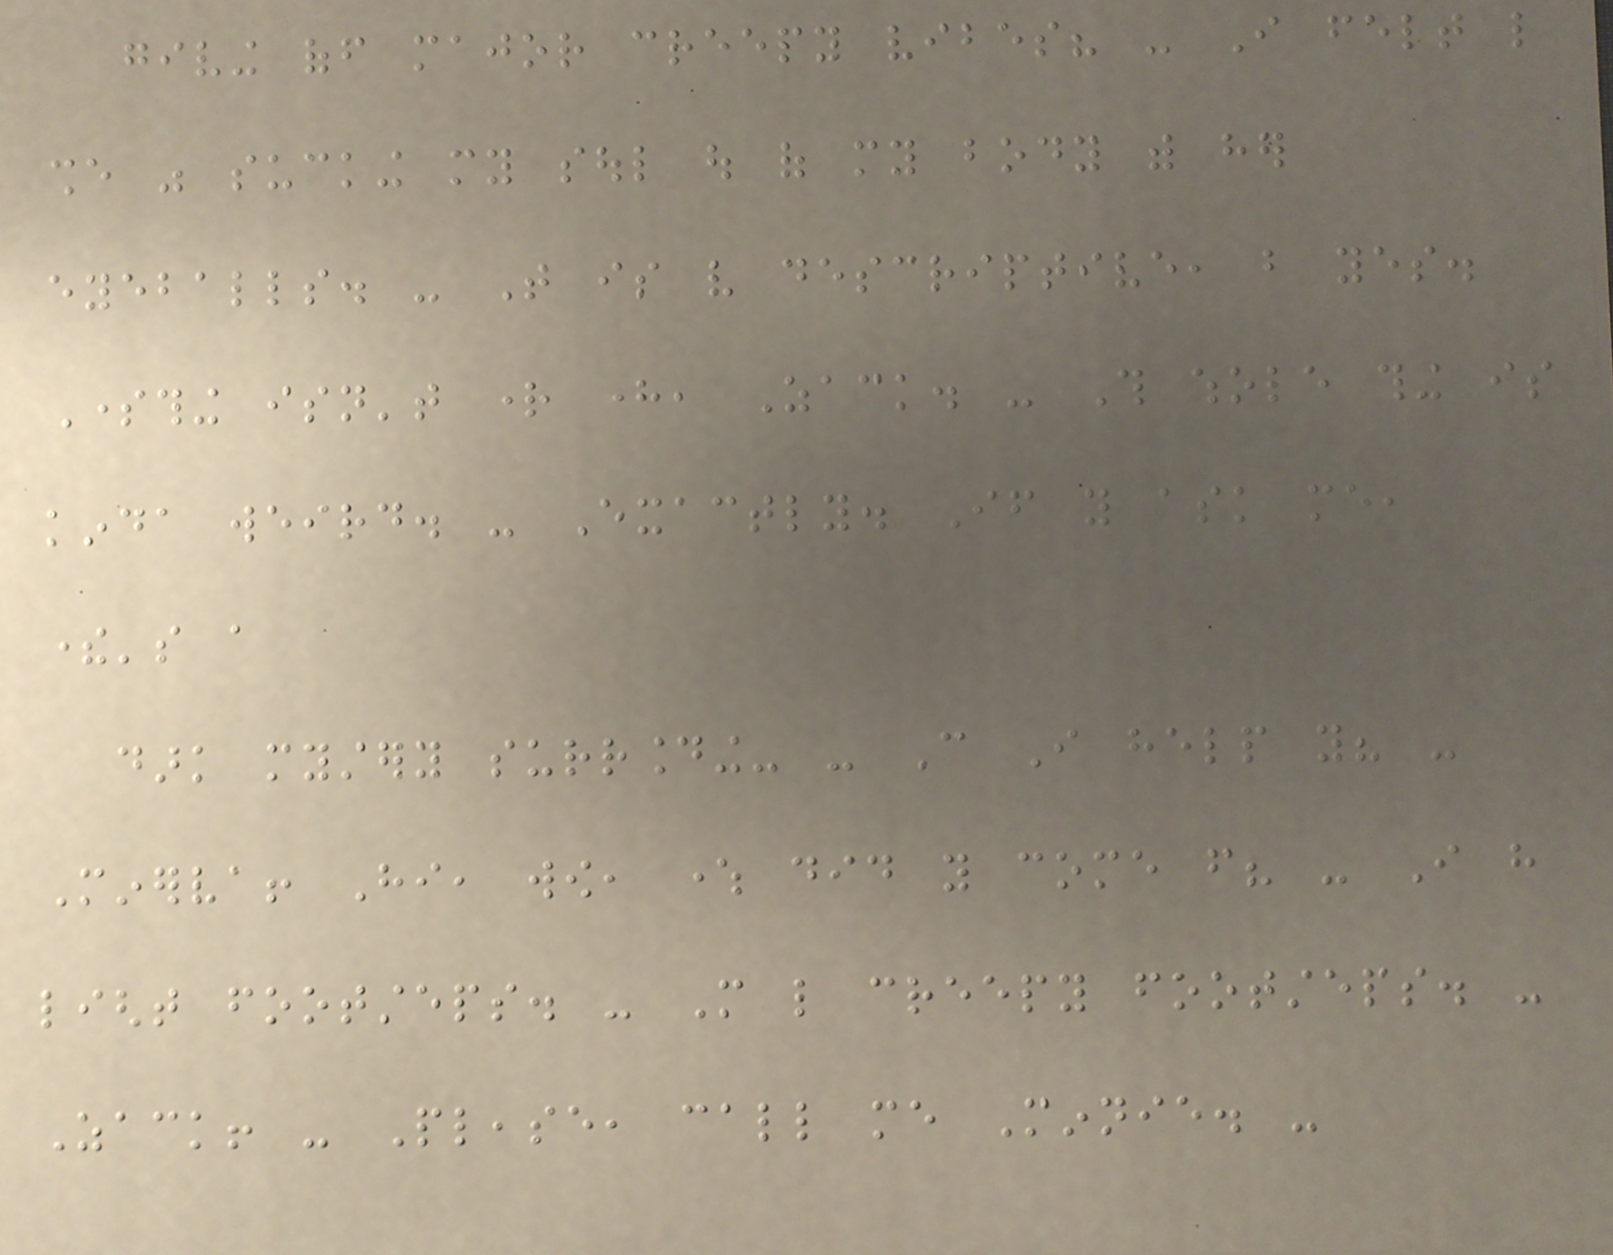giving off major creepy vibes? - I felt like
she was sucking my soul out of my body with her
eyeballs. - That is very descriptive, but yes.
Something isn't right here, Zack. - This whole thing is
kinda weird. - Exactly. If you ask me,
there's a
dark mystery surrounding- - Can I help you? -
Minerva! Hi, wow, where did you come from? - I have
light footsteps. - More like creepy footsteps. -
Zack! - Please, call me Minnie. -
